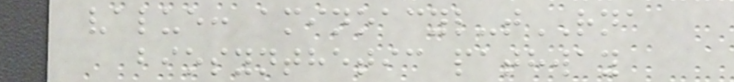value: aminoacyl-tRNA
biosynthetic pathway
